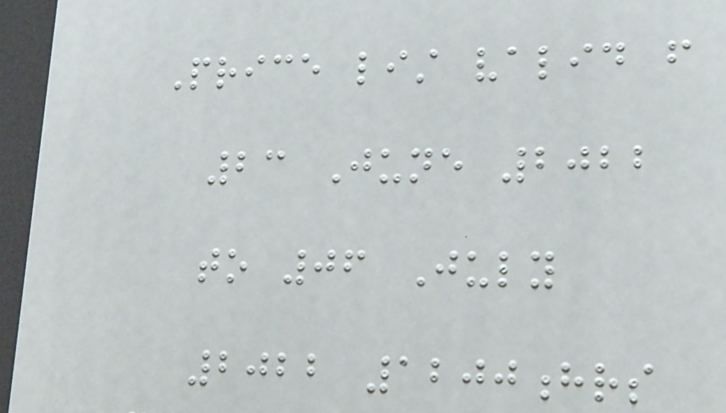Price list valid from
23 June 2022
to 06 July
2022 1200hrs
